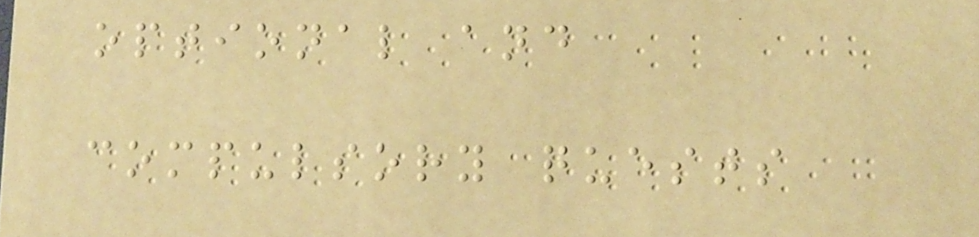optional and
compulsory quests
